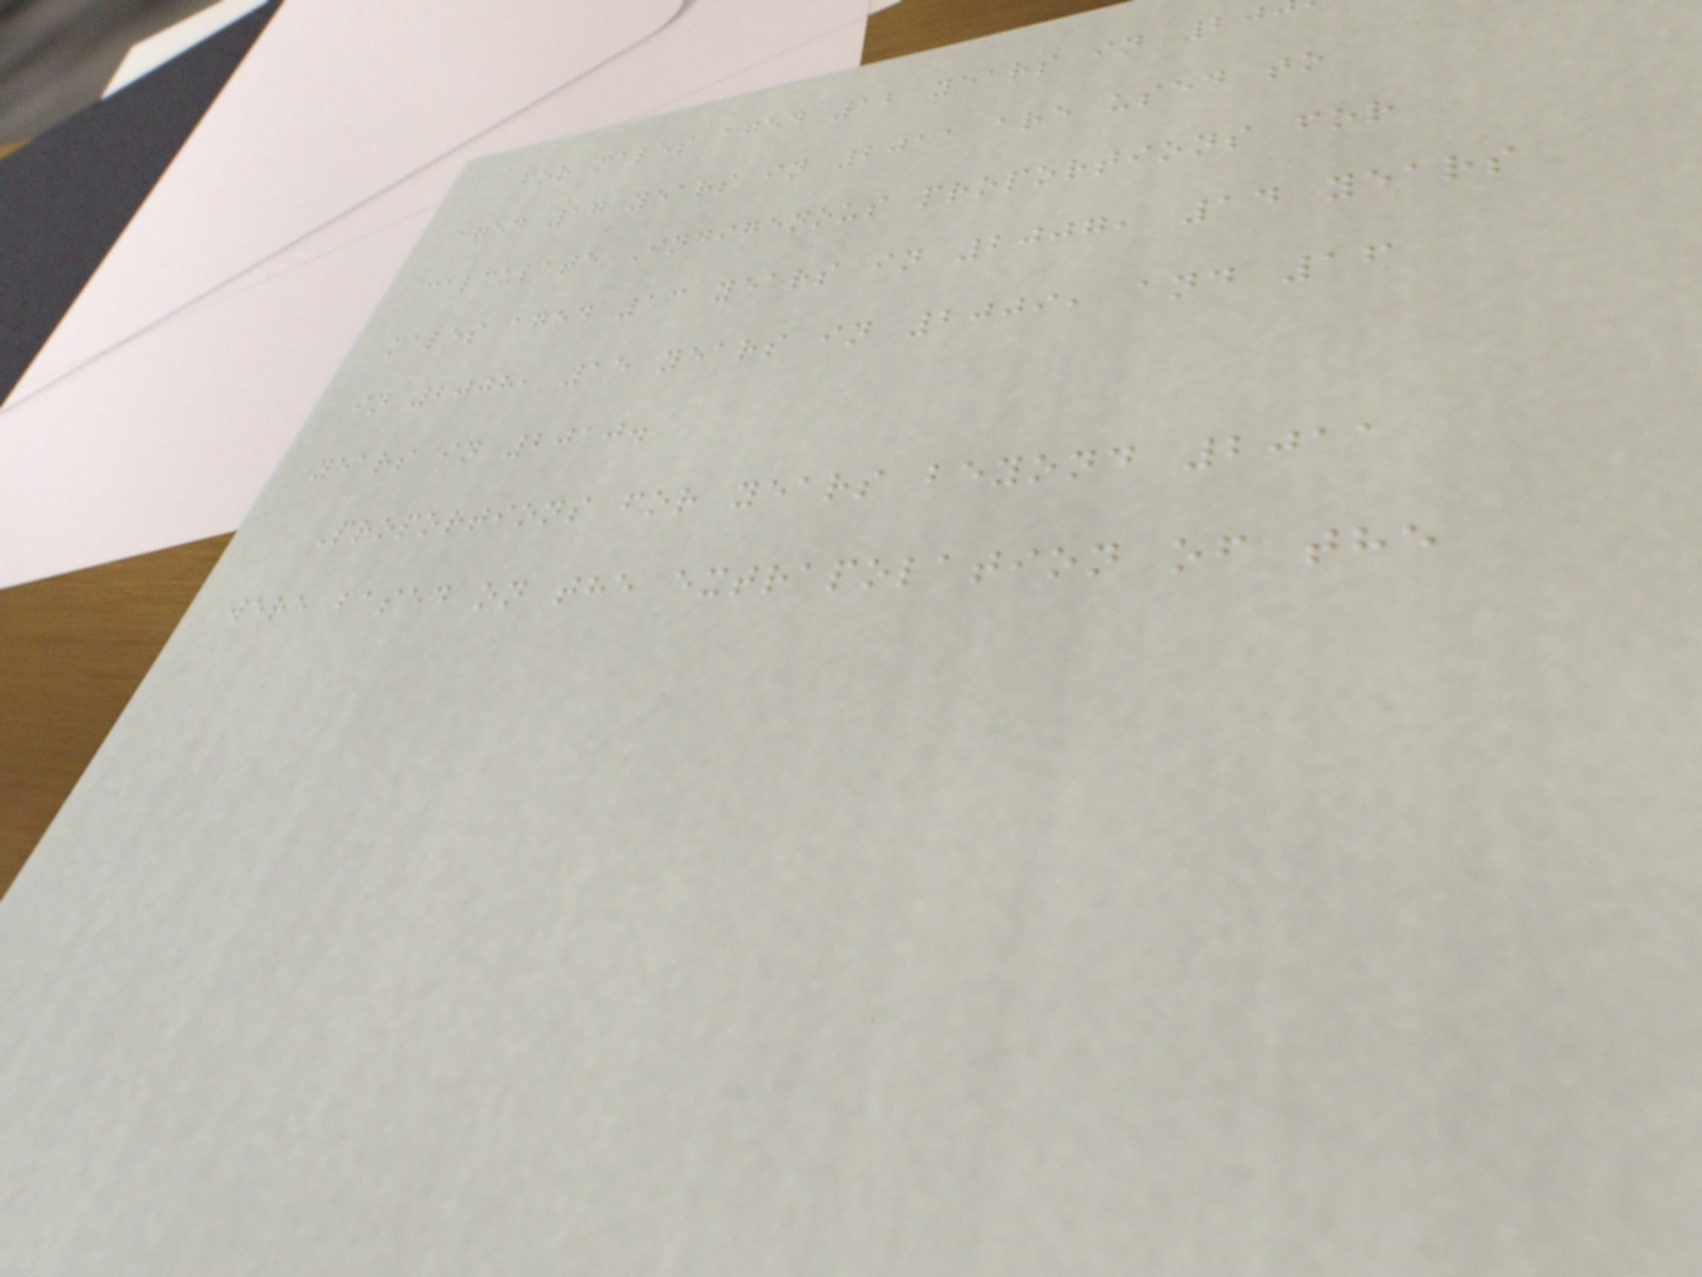for males aged 12 years in 20
aged 17 years in 2011 are used to
calculate Indigenous proportions for
males aged 13 years in 2007, 14 years
in 2008, 15 years in 2009, and 16
years in 2010.
Proportions for years beyond 2011
were based on the extrapolation of the
